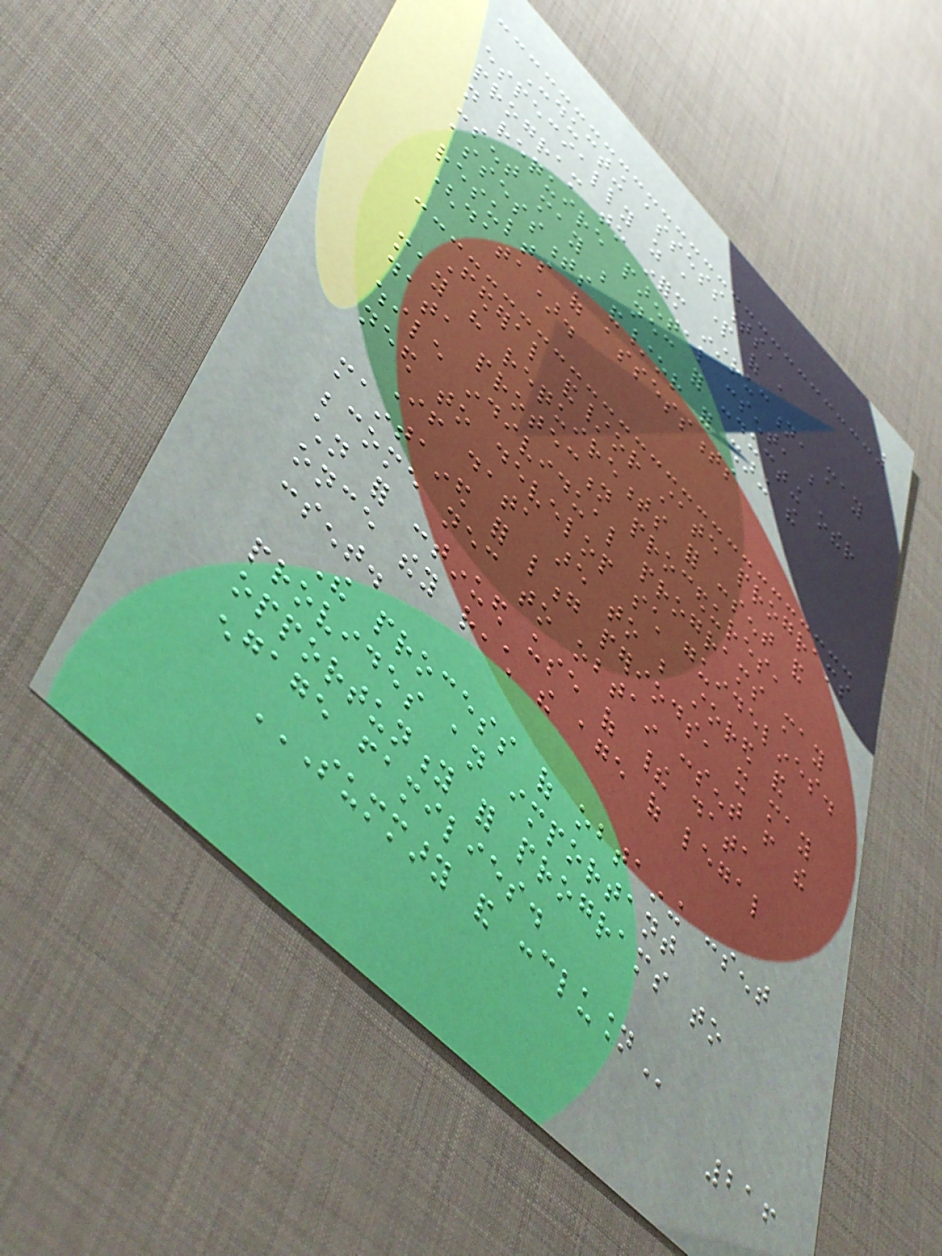Conducting assessments,
especially as a part of a
program to inform instruction, may
not require parental consent, but
consent may be necessary for conducting other
assessments and/or for sharing the
results of assessments
(data).
Federal and/or state programs
may have requirements for consent and
data protection procedures,
while individual programs may
need to develop such guidelines.
If data are to be stored and
maintained for long periods, it may
become necessary to obtain consent from the
children for continued use of their data
once they reach the age of legal
consent.
The process of obtaining consent
provides an important
opportunity for programs to
engage families.
SUMMARY AND CONCLUSION
216
